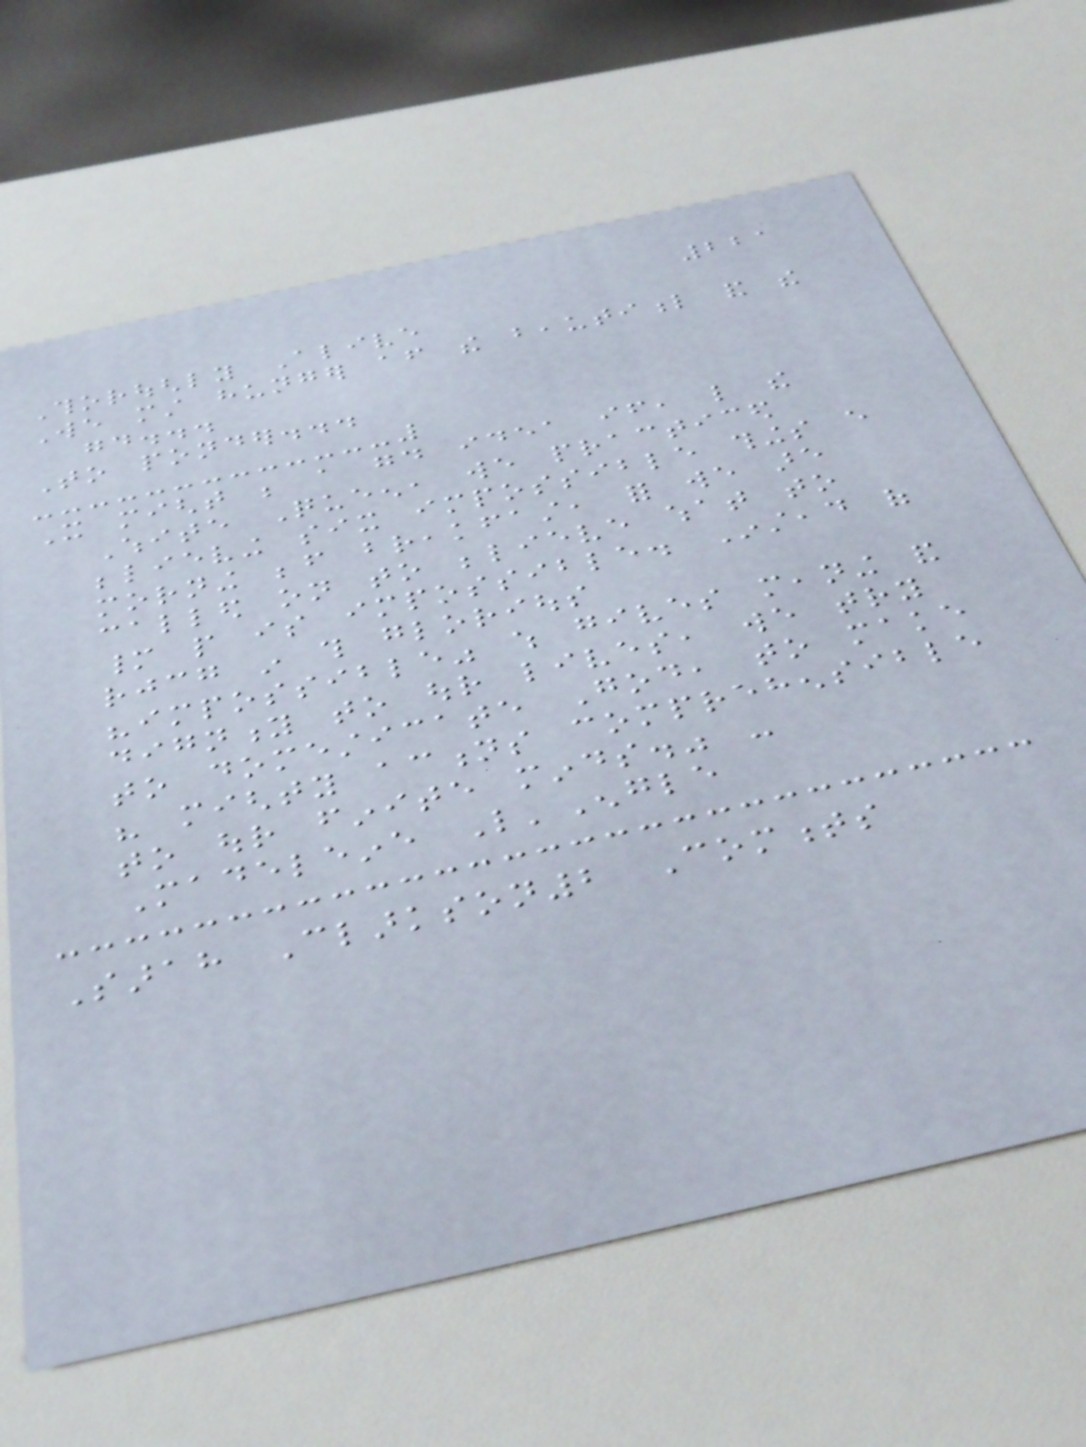221
Thoroughly Alive
We must hunger after the beautiful and the
good...
To ponder...
It might be a good idea if, like the
White Queen, we practiced
believing six impossible things every
morning before breakfast, for we are
called on to believe what to
many people is impossible. Instead of
rejoicing in this glorious
"impossible" which gives meaning and
dignity to our lives, we try
to domesticate God, to make
his mighty actions comprehensible
to our finite minds." -
Madeleine L'Engle
Sarah Clarkson2 Comments
